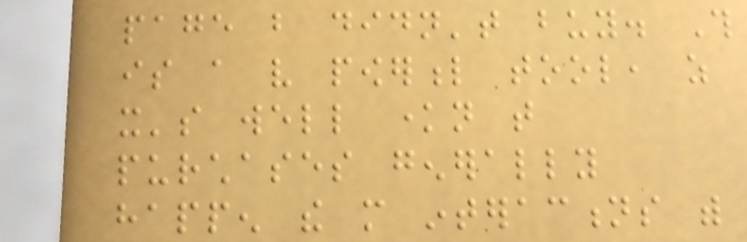page but didn't buy. This
is a very powerful tool, as
it's well known that
purchases generally
happen the more interactions with
